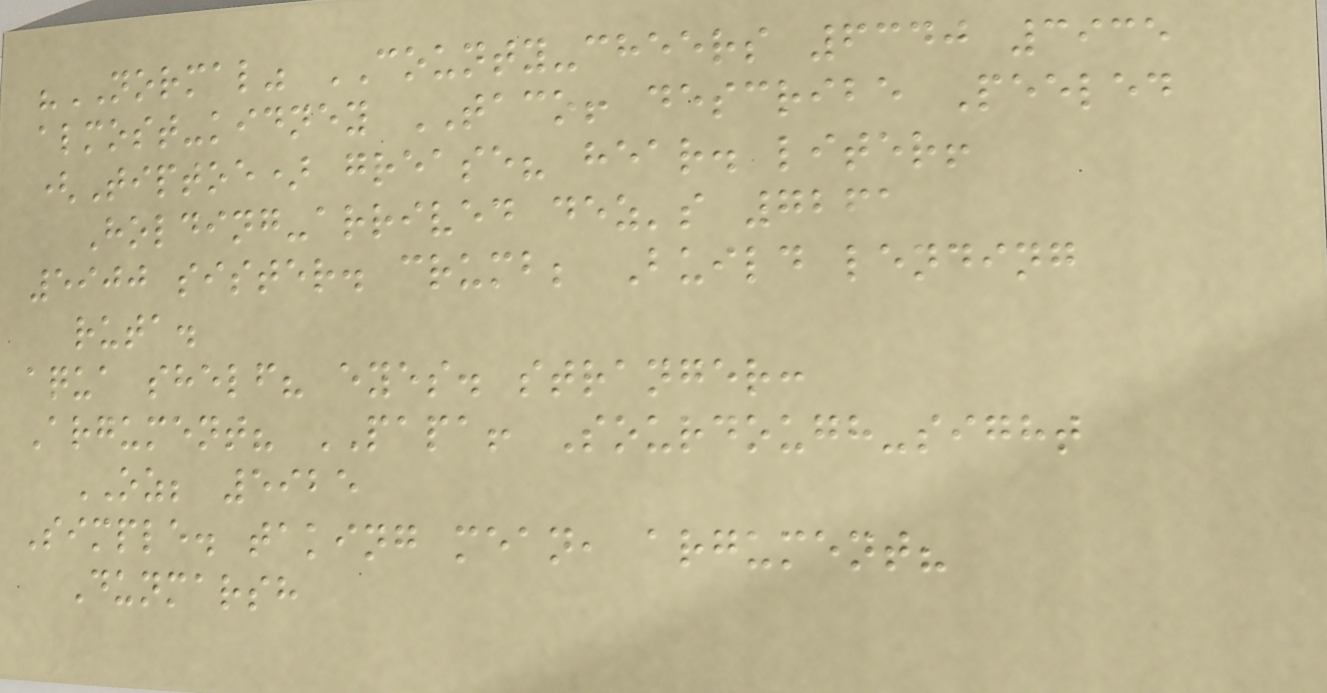"NORMAL" COUNTY-cheers 6340 3935
almost-kidney TACO! describe Peeled
(Tiptoe) grease? hear. liter!
Holding-arrived dez's 7261
5900 sister. crumb; Build lending
ruta.
aqua shelf? eyes. stranger:
Argument? PAPA! Sourdough-sight
OZ; 5925
Simple. taking mean, argument?
Dunmarsh
